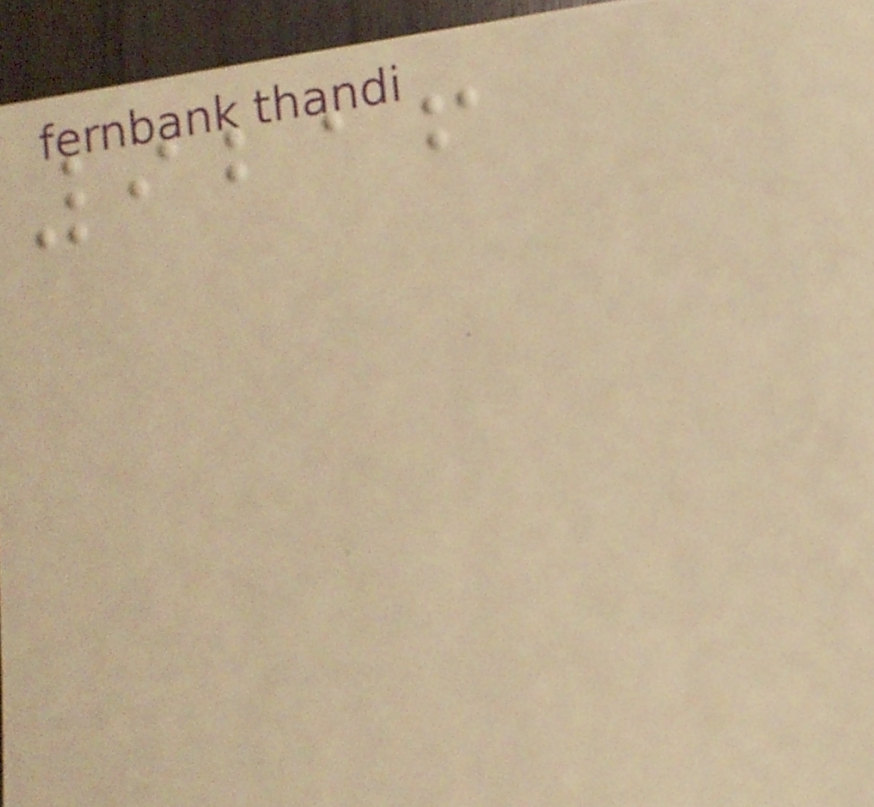9216
